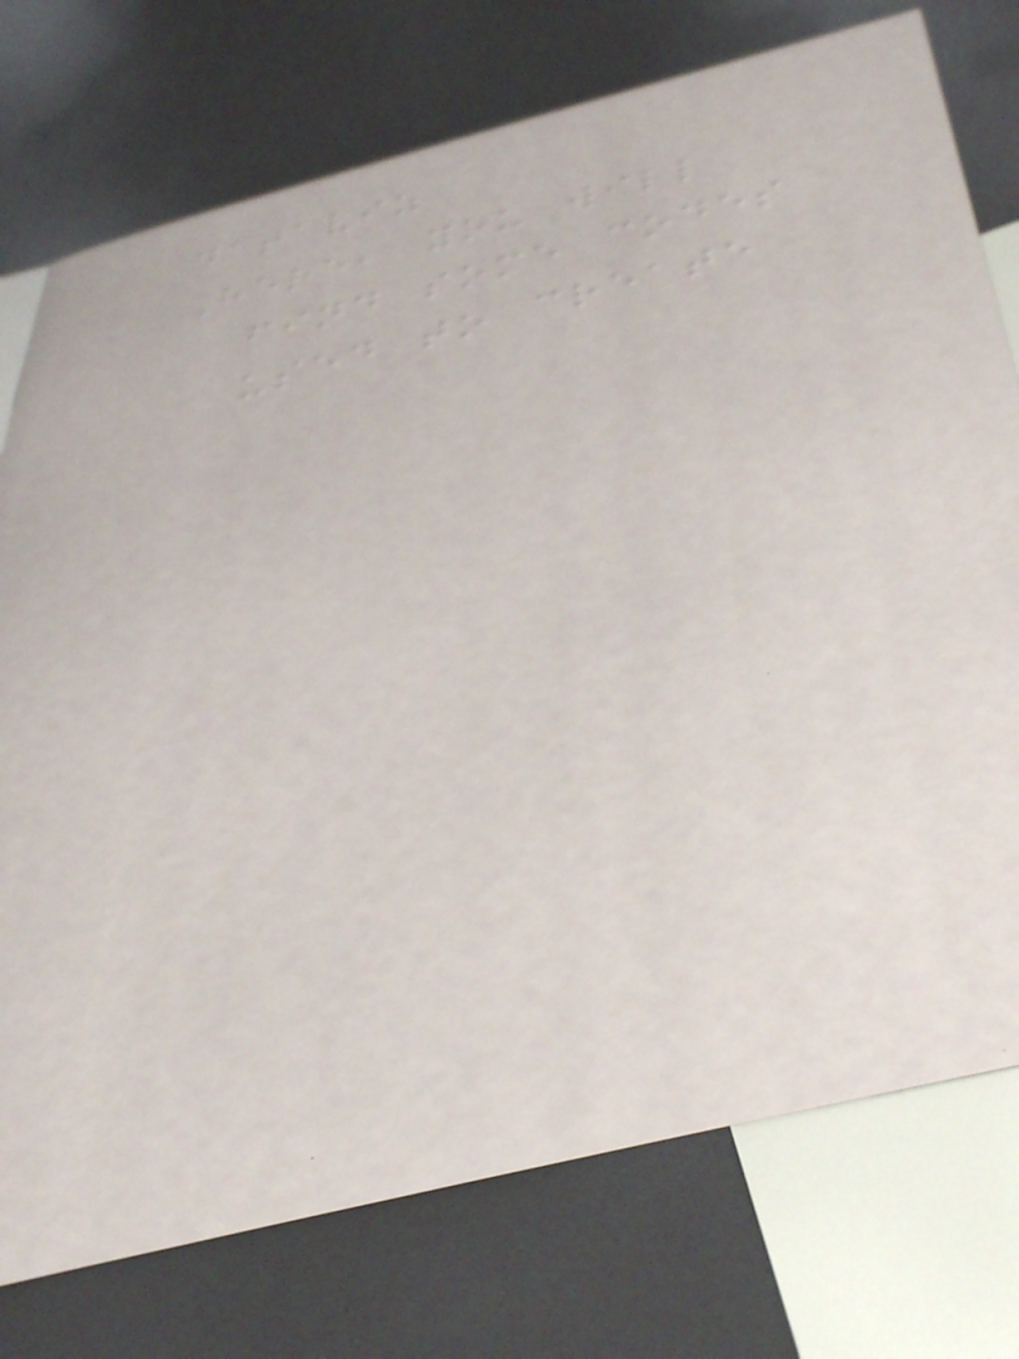dataviz
Here, you will
find some codes
used to create
